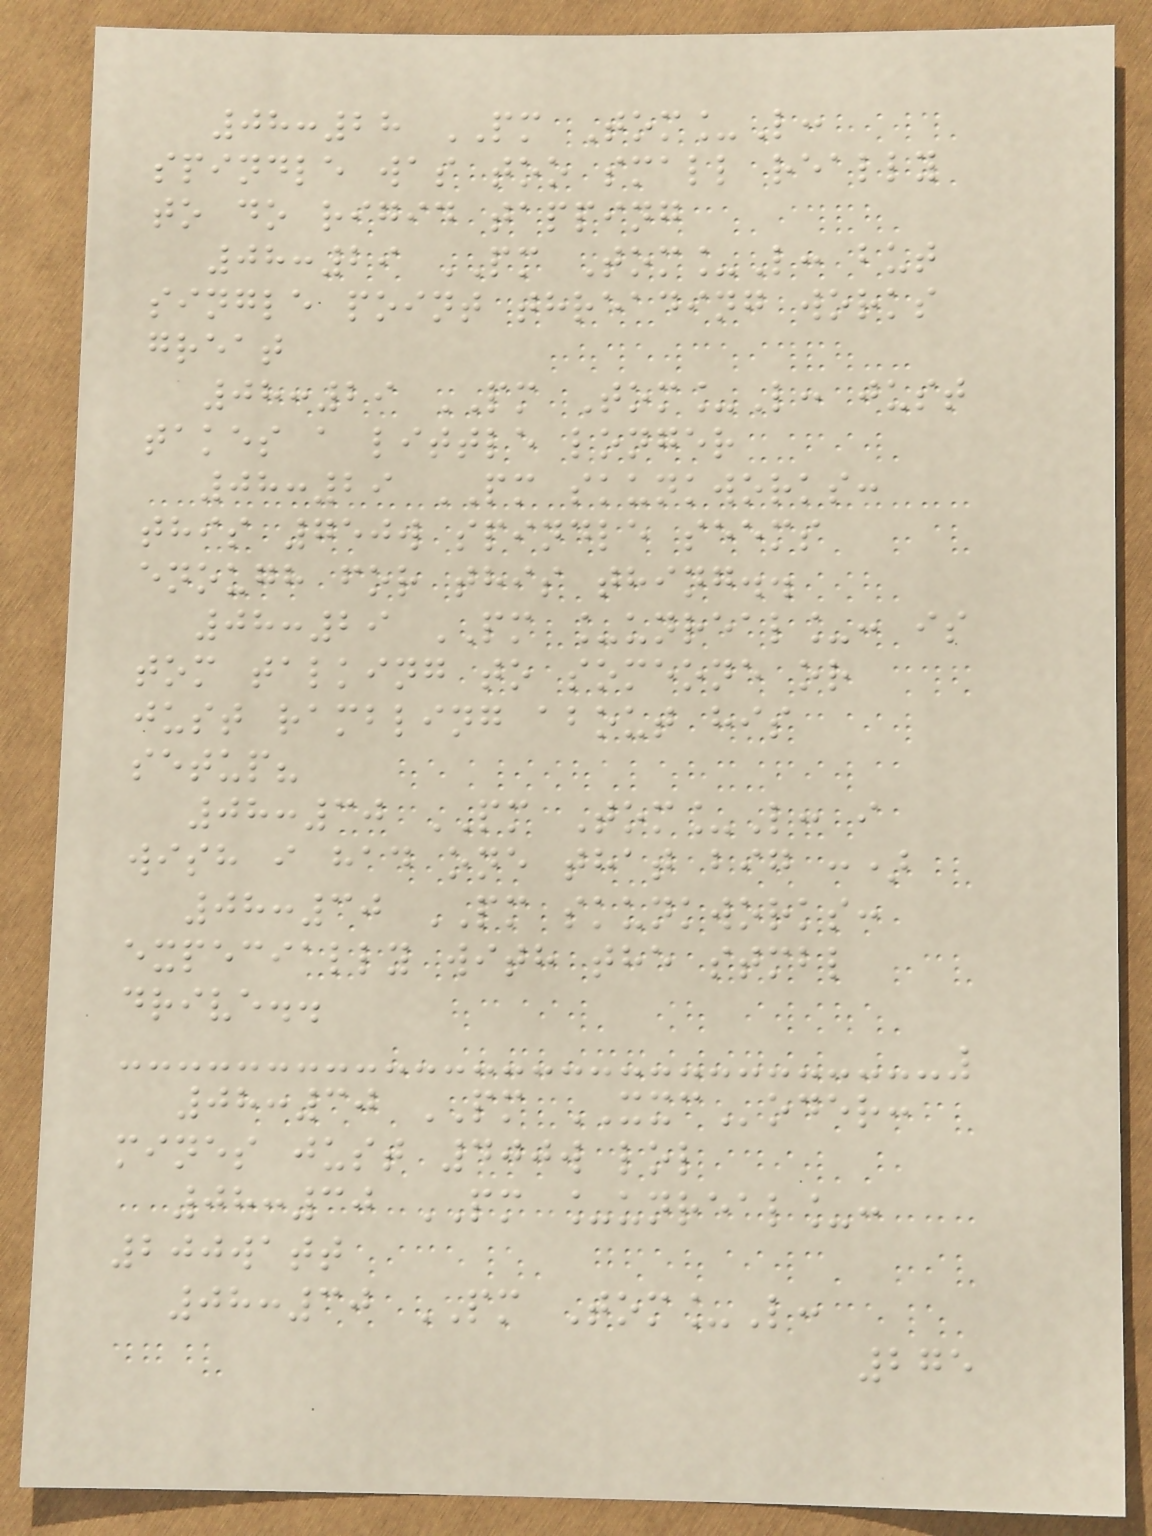08:28 PM Tom_L:
spindle was too small really
to do rigid tapping
08:29 PM Tom_L: but
single point threading works
great
08:29 PM Tom_L: just
takes a little longer
08:29 PM skunkworks:
this 750w spindle seems
enough for this thing..
08:29 PM _unreal_: is
tom talking to someone or
just rambling about his
setup?
08:30 PM Tom_L: i
wish i had one that big :)
08:30 PM skunkworks:
expecially with the stmbl
drive..
08:30 PM XXCoder:
mines just 400w lol
08:30 PM _unreal_:
200watt
08:30 PM Tom_L:
275
